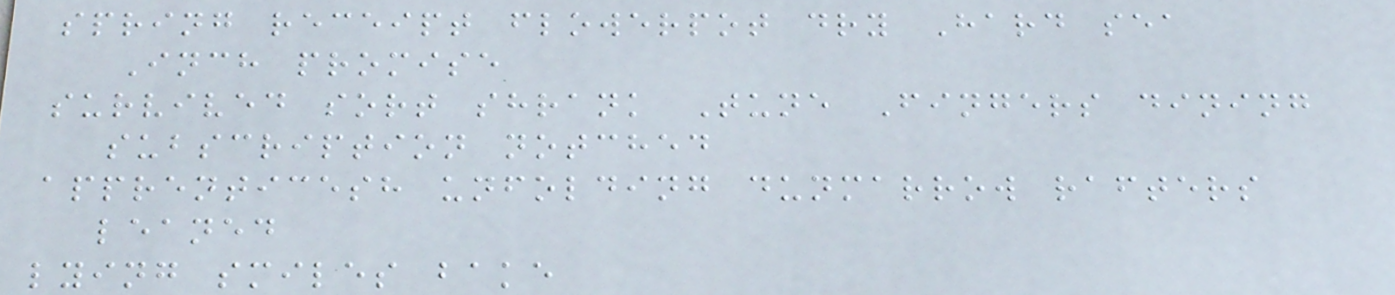spring receipt flowerpot dry Hard sea
Inch promise
survived sort shrank Tune Fingers dining
subscription notched
apprenticesh unfolding dunmarrow rafters
leaned
lying smiles bake
